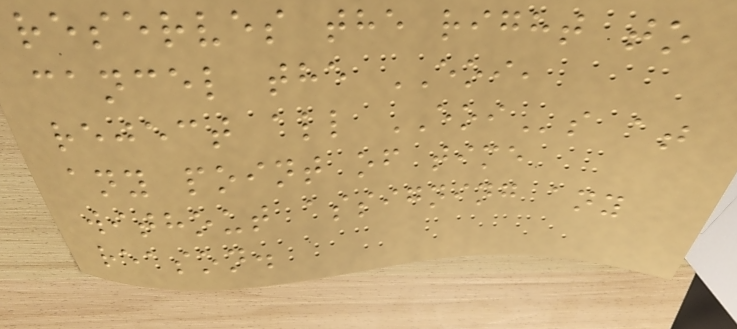reserves the right to
cancel the EOI,
reject all EOIs at
any point of time
without assigning any
reason.
